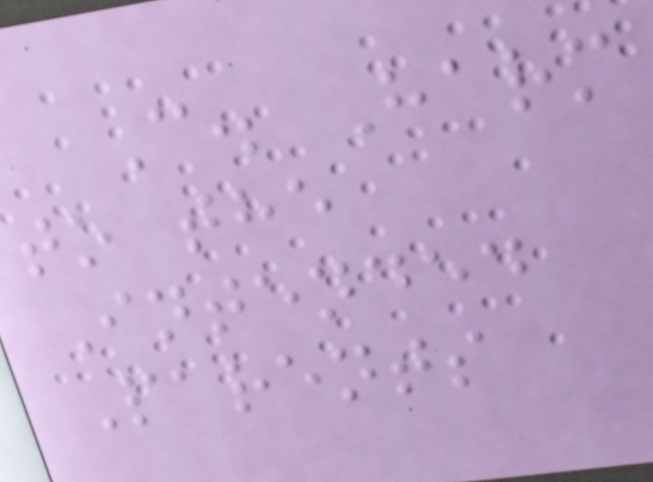C. Harm
to the
Intended
Parents
